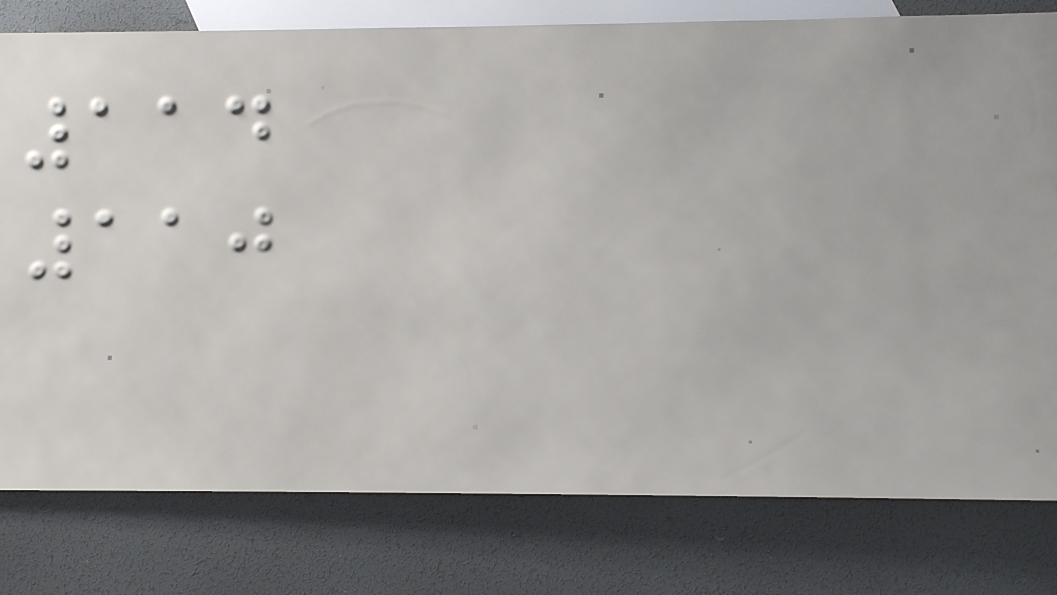114
110
